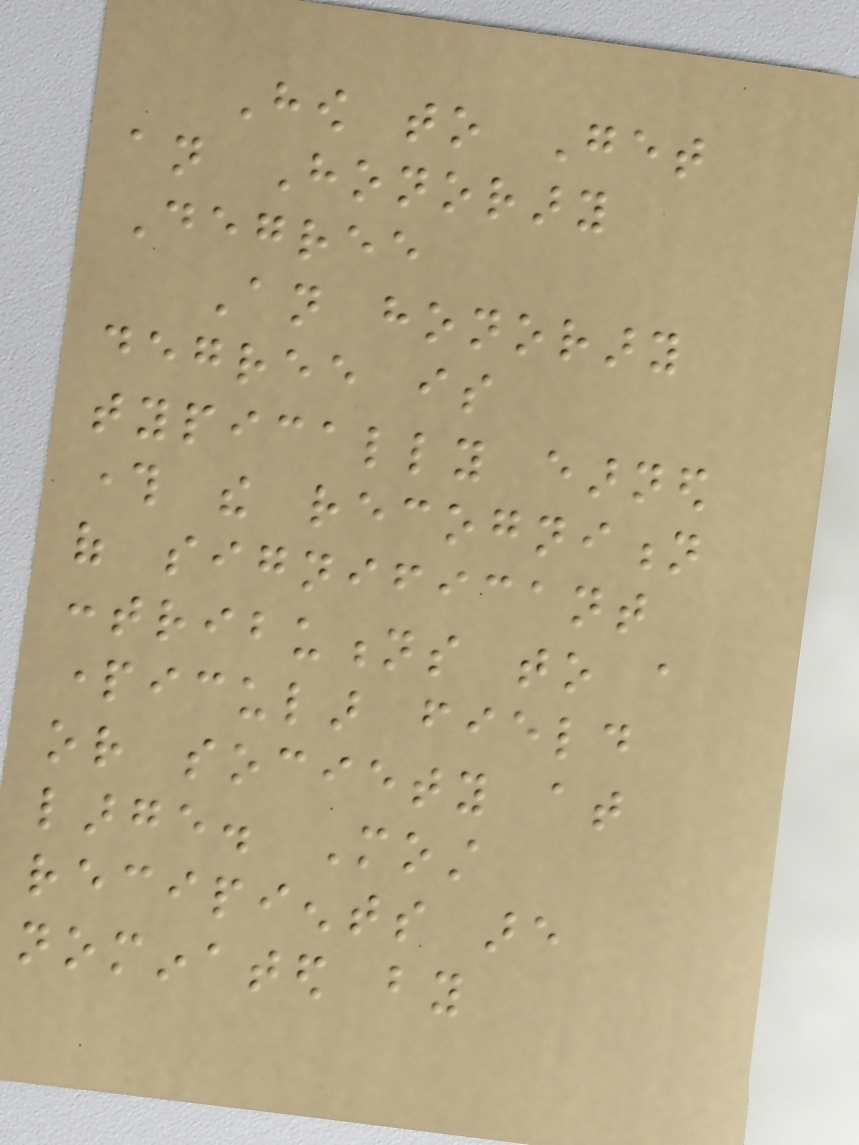How to Get
an Honorary
Degree
An honorary
degree is
typically earned
through the recognition
of significant
contributions to a
particular field
or society at
large. Most
recipients are
nominated by
